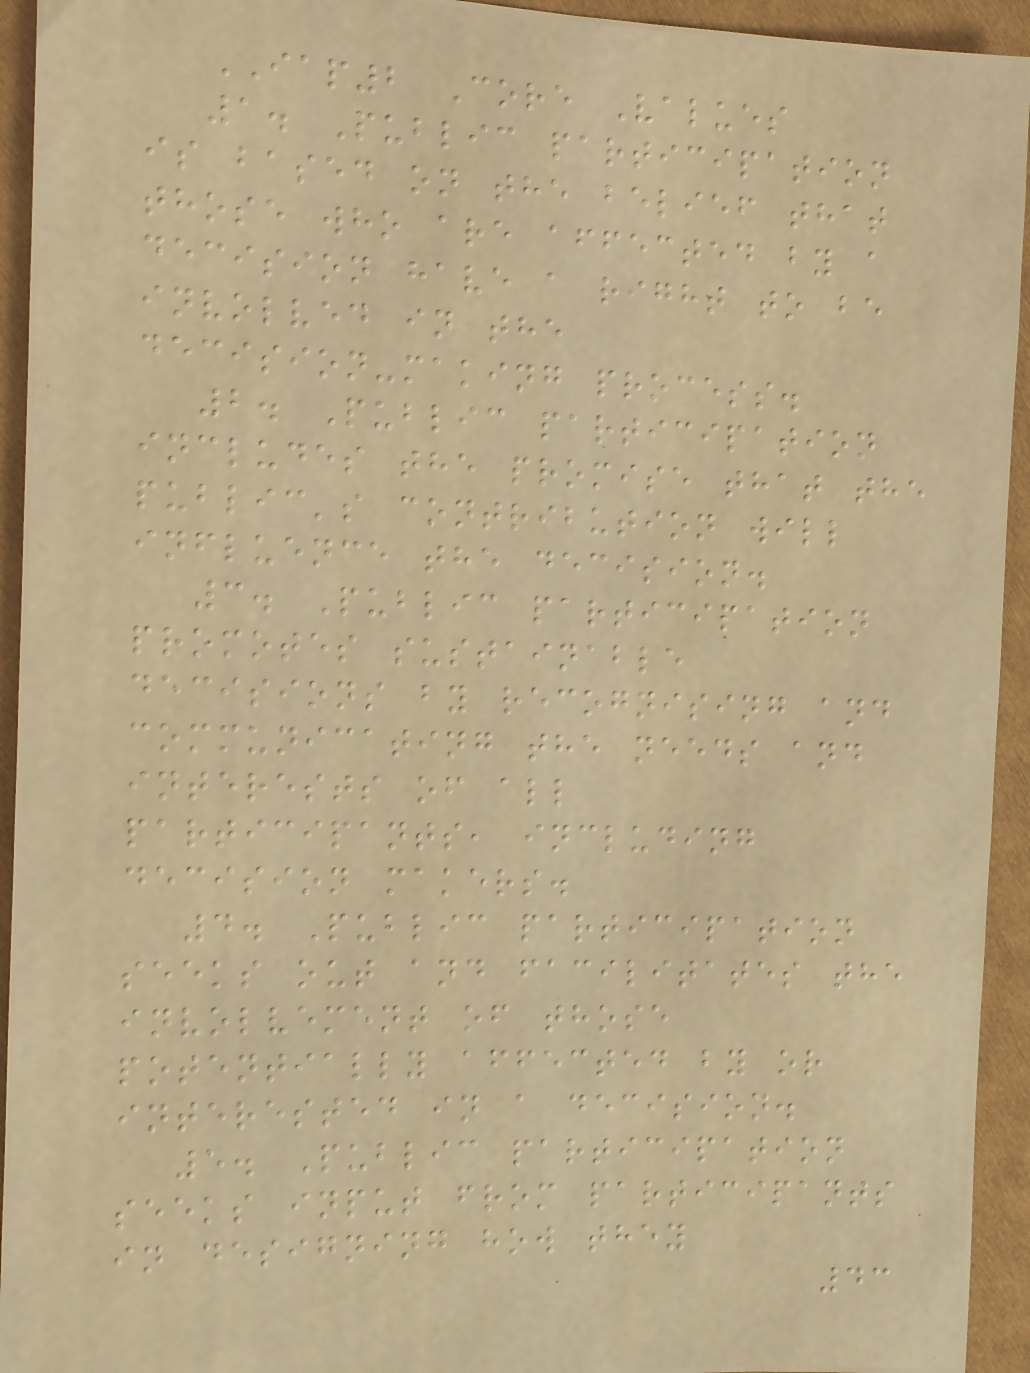IAP2 Core Values
1. Public participation
is based on the belief that
those who are affected by a
decision have a right to be
involved in the
decision-making process.
2. Public participation
includes the promise that the
public's contribution will
influence the decision.
3. Public participation
promotes sustainable
decisions by recognising and
communicating the needs and
interests of all
participants, including
decision makers.
4. Public participation
seeks out and facilitates the
involvement of those
potentially affected by or
interested in a decision.
5. Public participation
seeks input from participants
in designing how they
43
